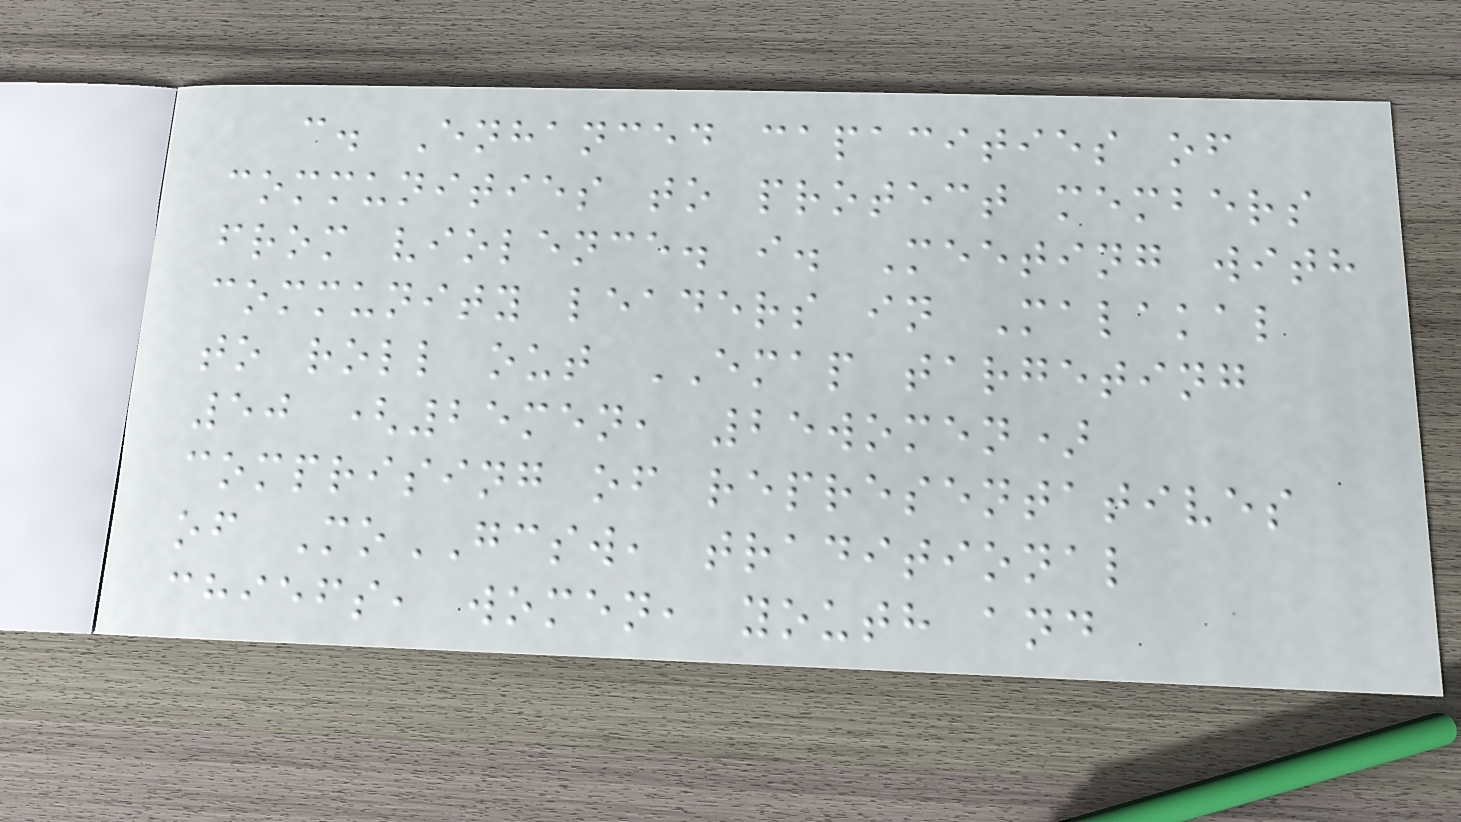c. Enhanced capacities of
communities to protect members
from violence. i. Meeting with
community leaders in Malakal
to roll out EMAP targeting
50 (25men, 25women)
comprising of representatives
of MoGCSW, traditional
chiefs, women, youth and
